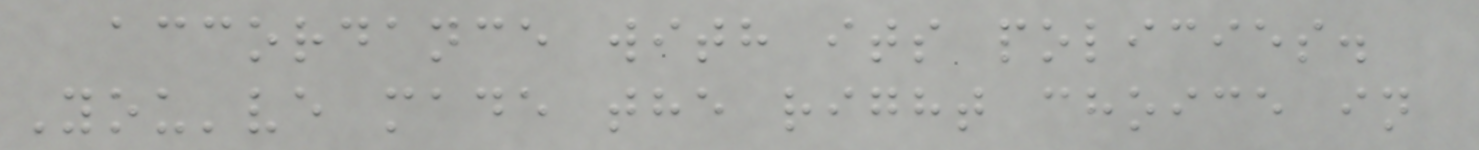accordance with its policies.
You've made the right choice in
